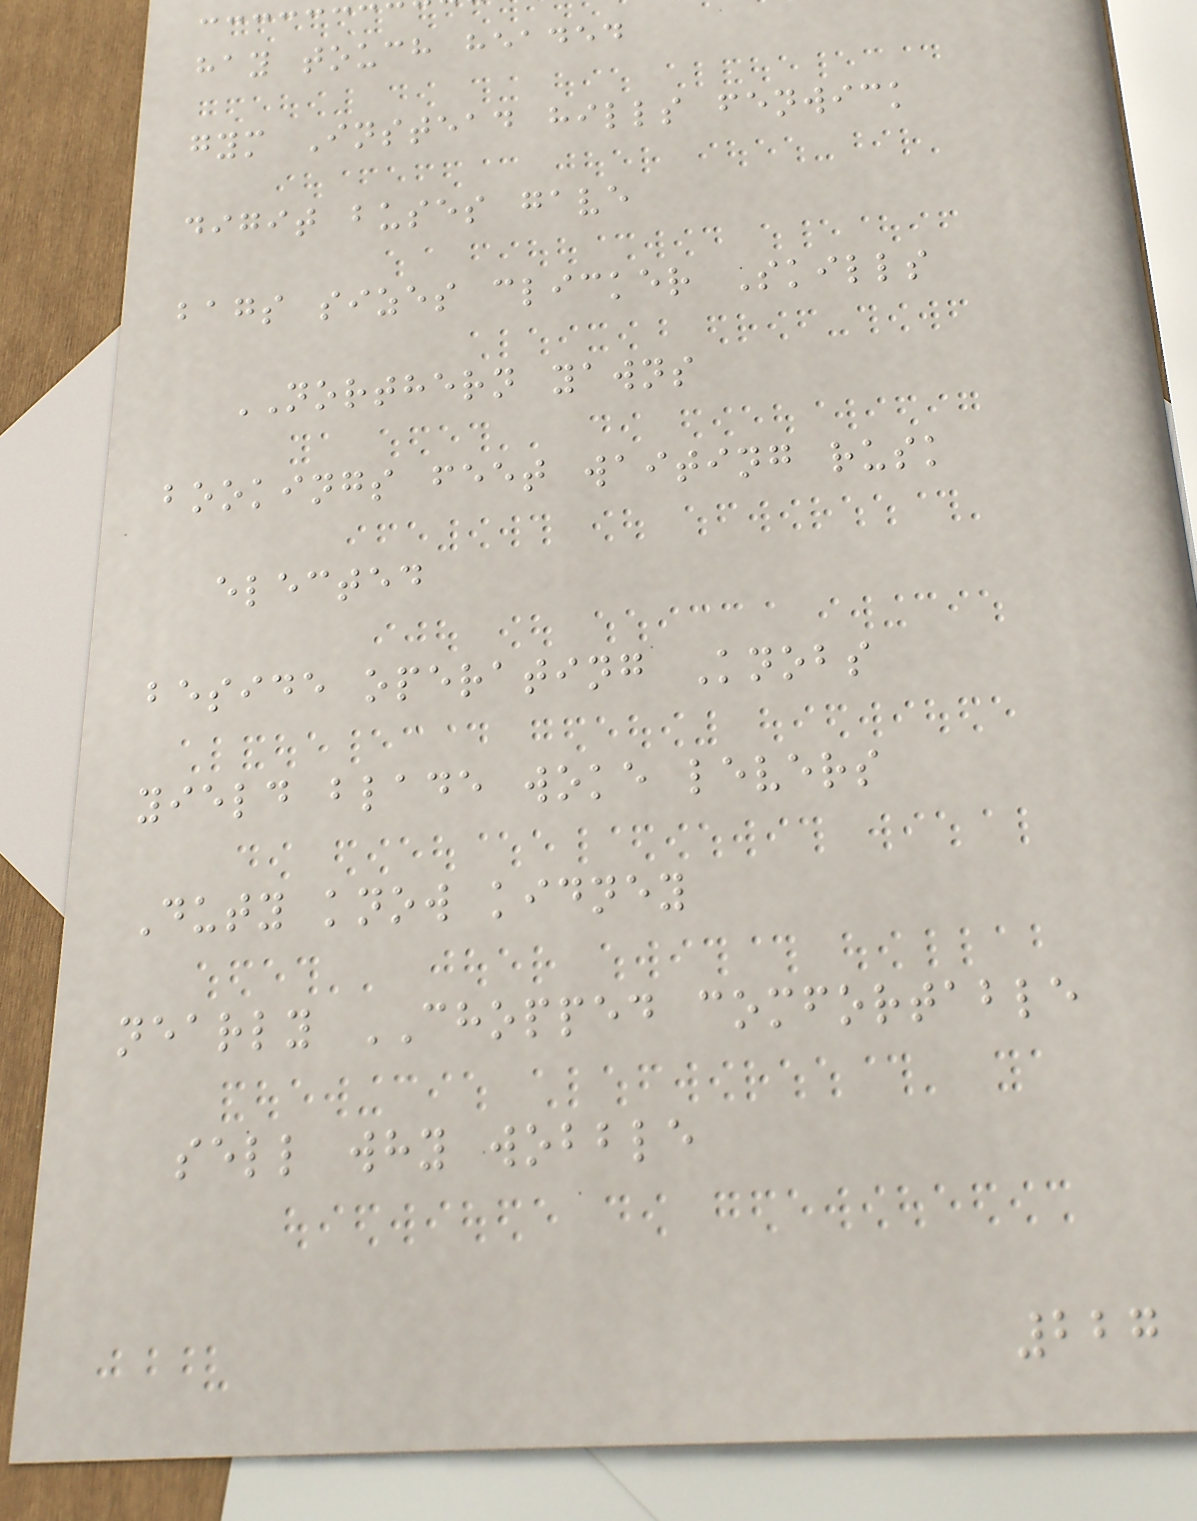hay touch headed
gym Instead hills fenwick
digit buses gave
bags sizes clicker Skills
NORTHERN yawns
bookings feet waiting rusk
elected
beside operating Knobs
yield blade woke levers
Duty know kidney
nearly CHOPPED comfortable
sell why wobble
227
